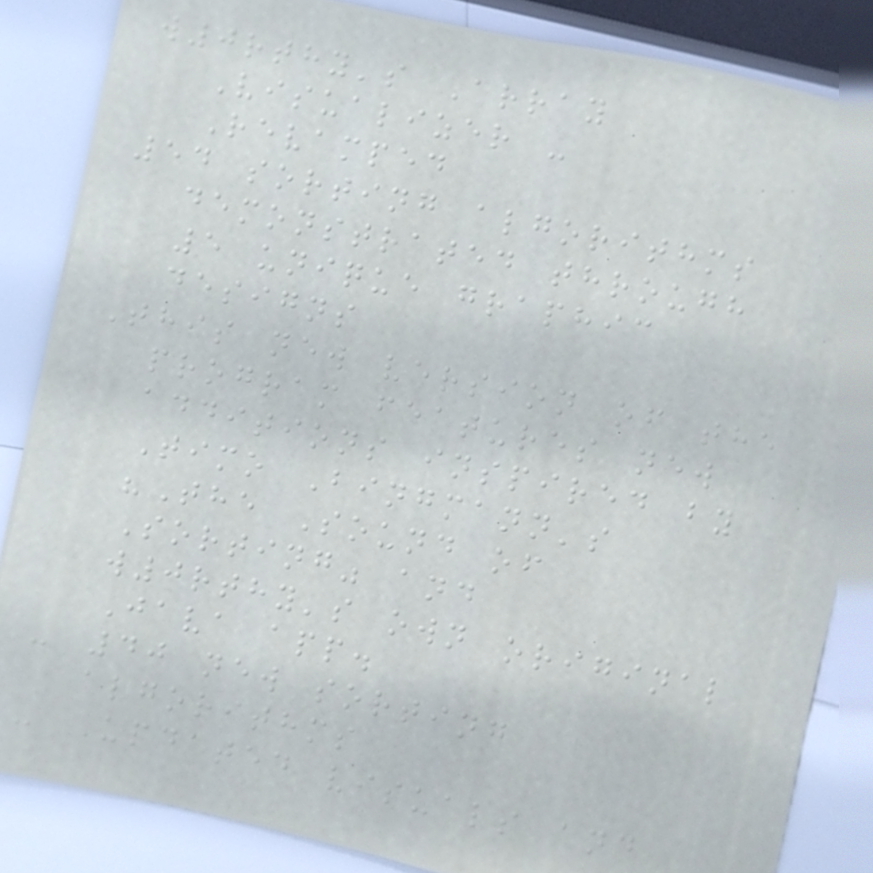w0rthy's Array
Visualizer -
Revamped
54 sorting algorithms
demonstrated through
5 unique graphic
designs
This new version of the
program features new
additions inspired by
Timo Bingmann's
"The Sound of
Sorting" and
w0rthy's own original
Java app.
- 40 new sorting
algorithms
- Updated visuals and
